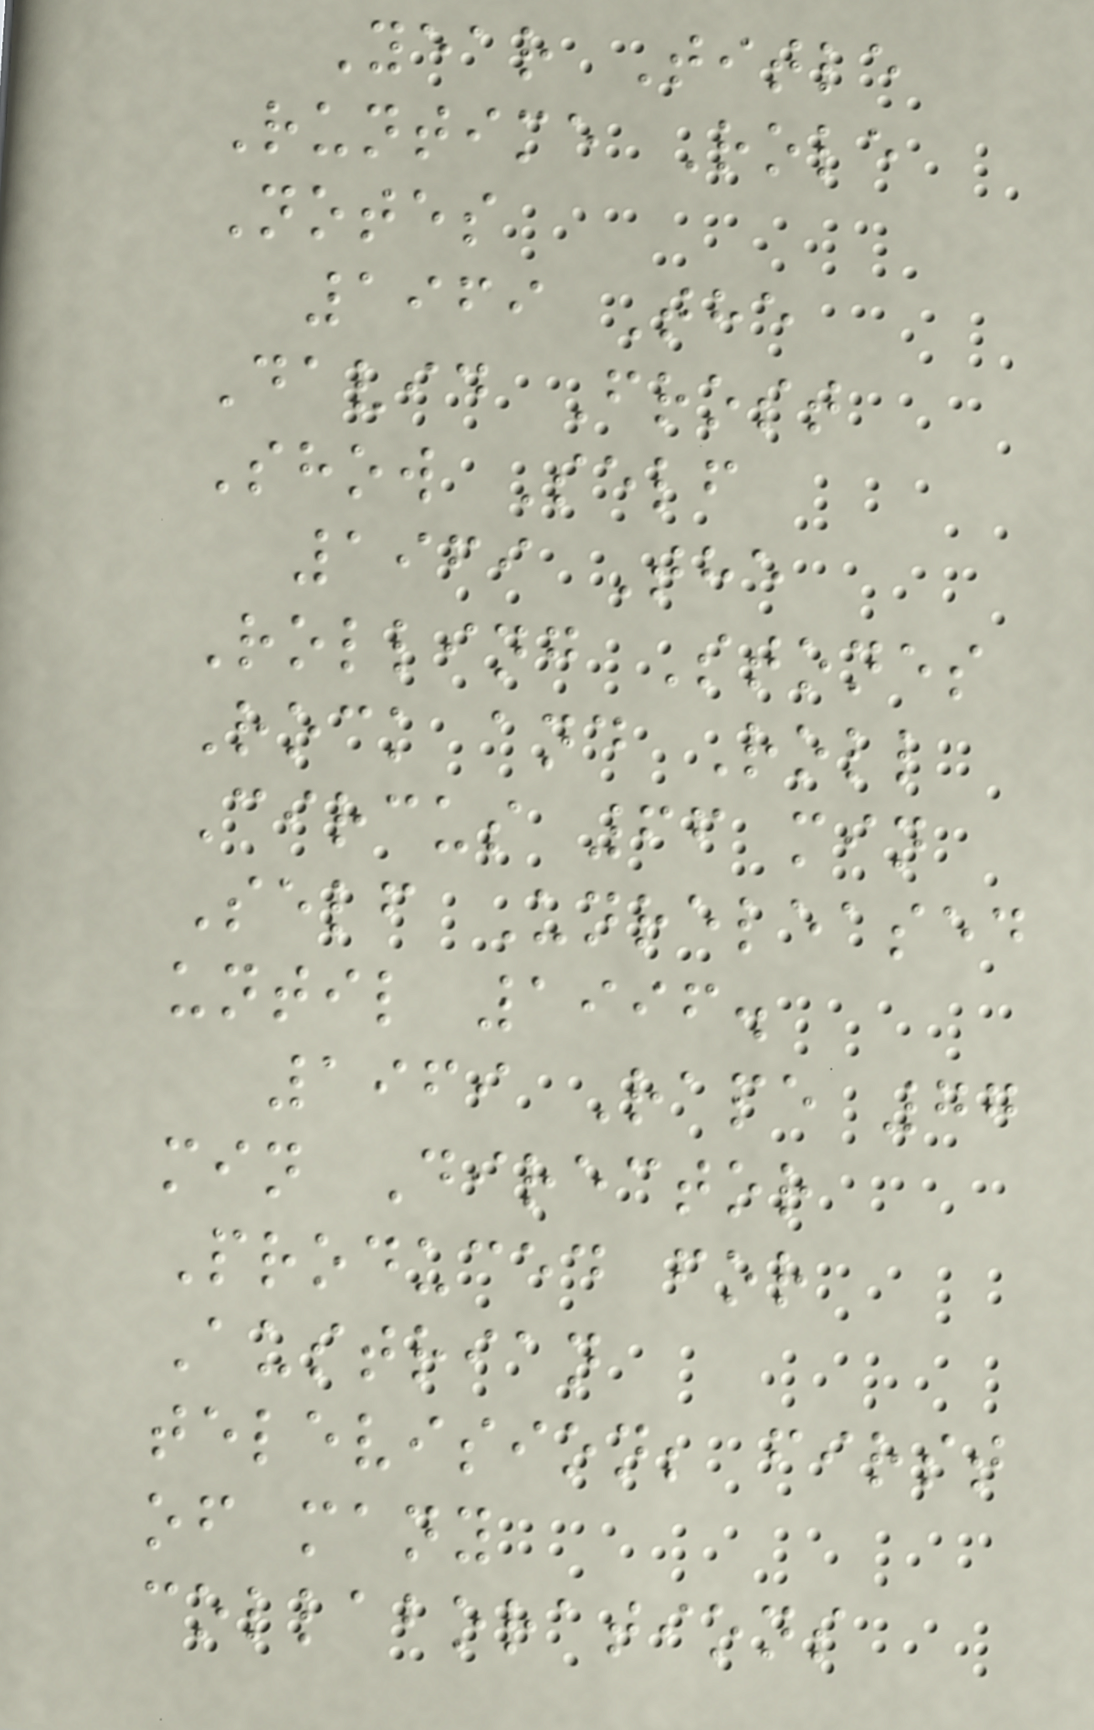Year Title
Runtime Role
Notes
1969 The
David Frost
Show Self
1969 The
Rolling Stones
Rock and Roll
Circus 66 min
Self Unreleased
until 1996.
1969 Rape 77
min Director
Produced for
Austrian
television; first
of many
collaborations
